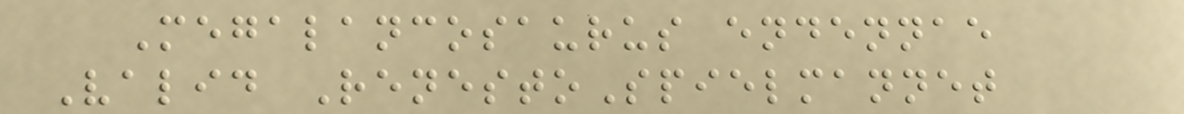Megalancosaurus endennae
Valid RenestoSpielmannet
